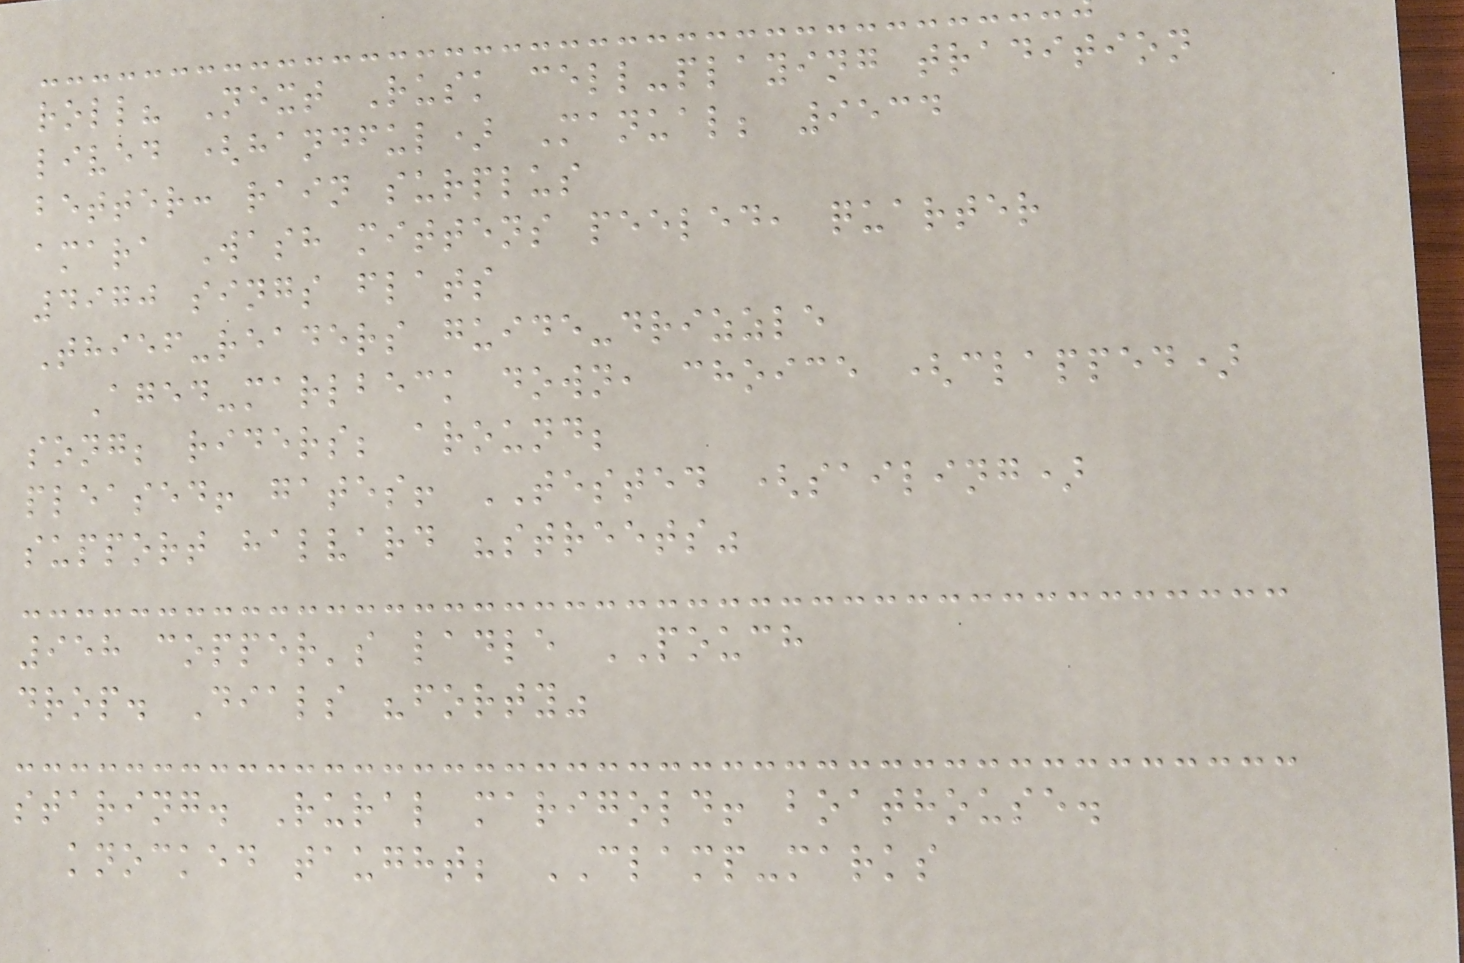roll? Next Rusk cell-playing tradition
lived (handful) Manual; 9534
better: rain surplus
amara Wash mittens peeled, quarter
4970 sings flats
Thief-readers guide-drizzle
Aged-marlbeck down, choice (clapped)
song; riders; around;
pleased! gates! TESTED (sailing)
support halvard "streets"
958 copper's ladle POUCH
drop. Dials "forty"
staring. Rural marigold! boathouse.
knocked taught; CLAMP-marks
